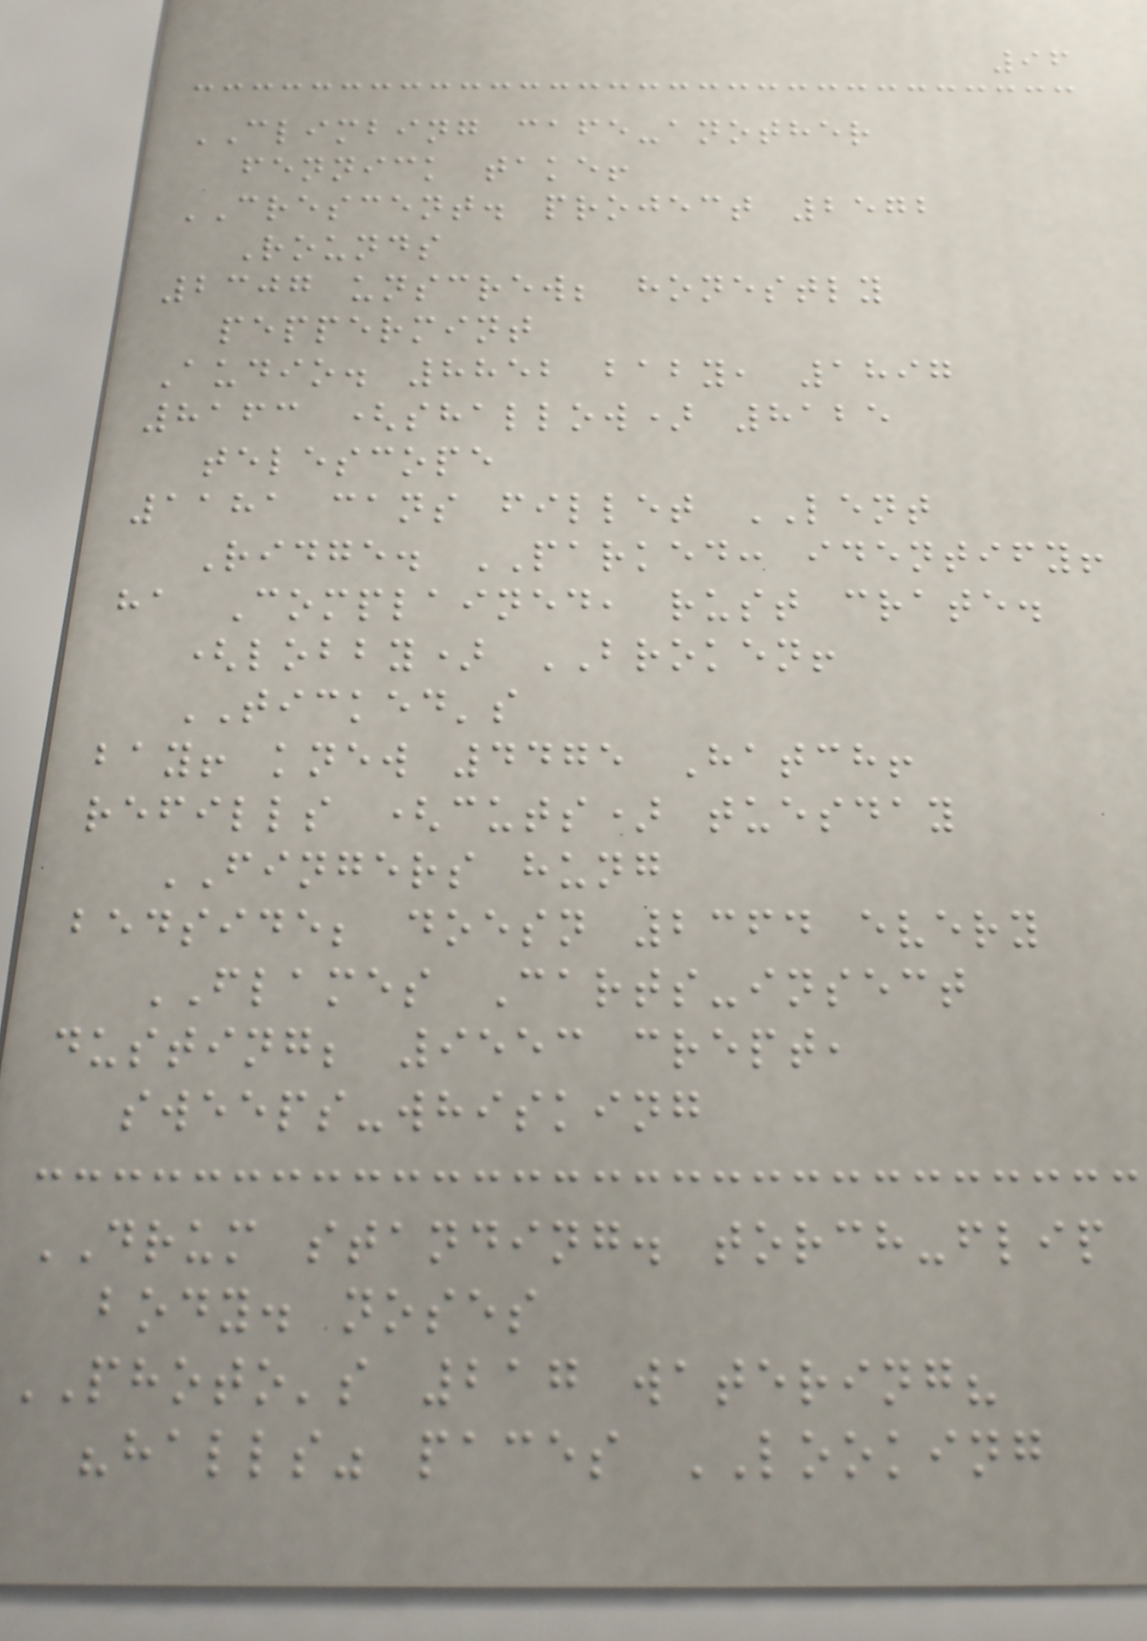96
CLIMBING cafe-another
fennick take!
CRESCENT. project 2572
Rounds
2307 unscrew; honestly
peppermint
Audio. 8852 baby, 1897
8163 (shallow) 8125
telescope
1181 cans fillet LENT
Ridge. PARKED: identify!
ha Complained, rust crate.
(lobby) BROKEN!
TICKED's
bay! knew 4475 Hatch!
refills (cuts) tuesday
FINGERS hung
bedside; doesn 2364 every
FLAMES Carts-insect
dusting; 9553 crept,
sweeps-whisking
DRUM standing. torch-flip
body. noses
PHOTO's 217 watering?
"halls" paces LOOKING
